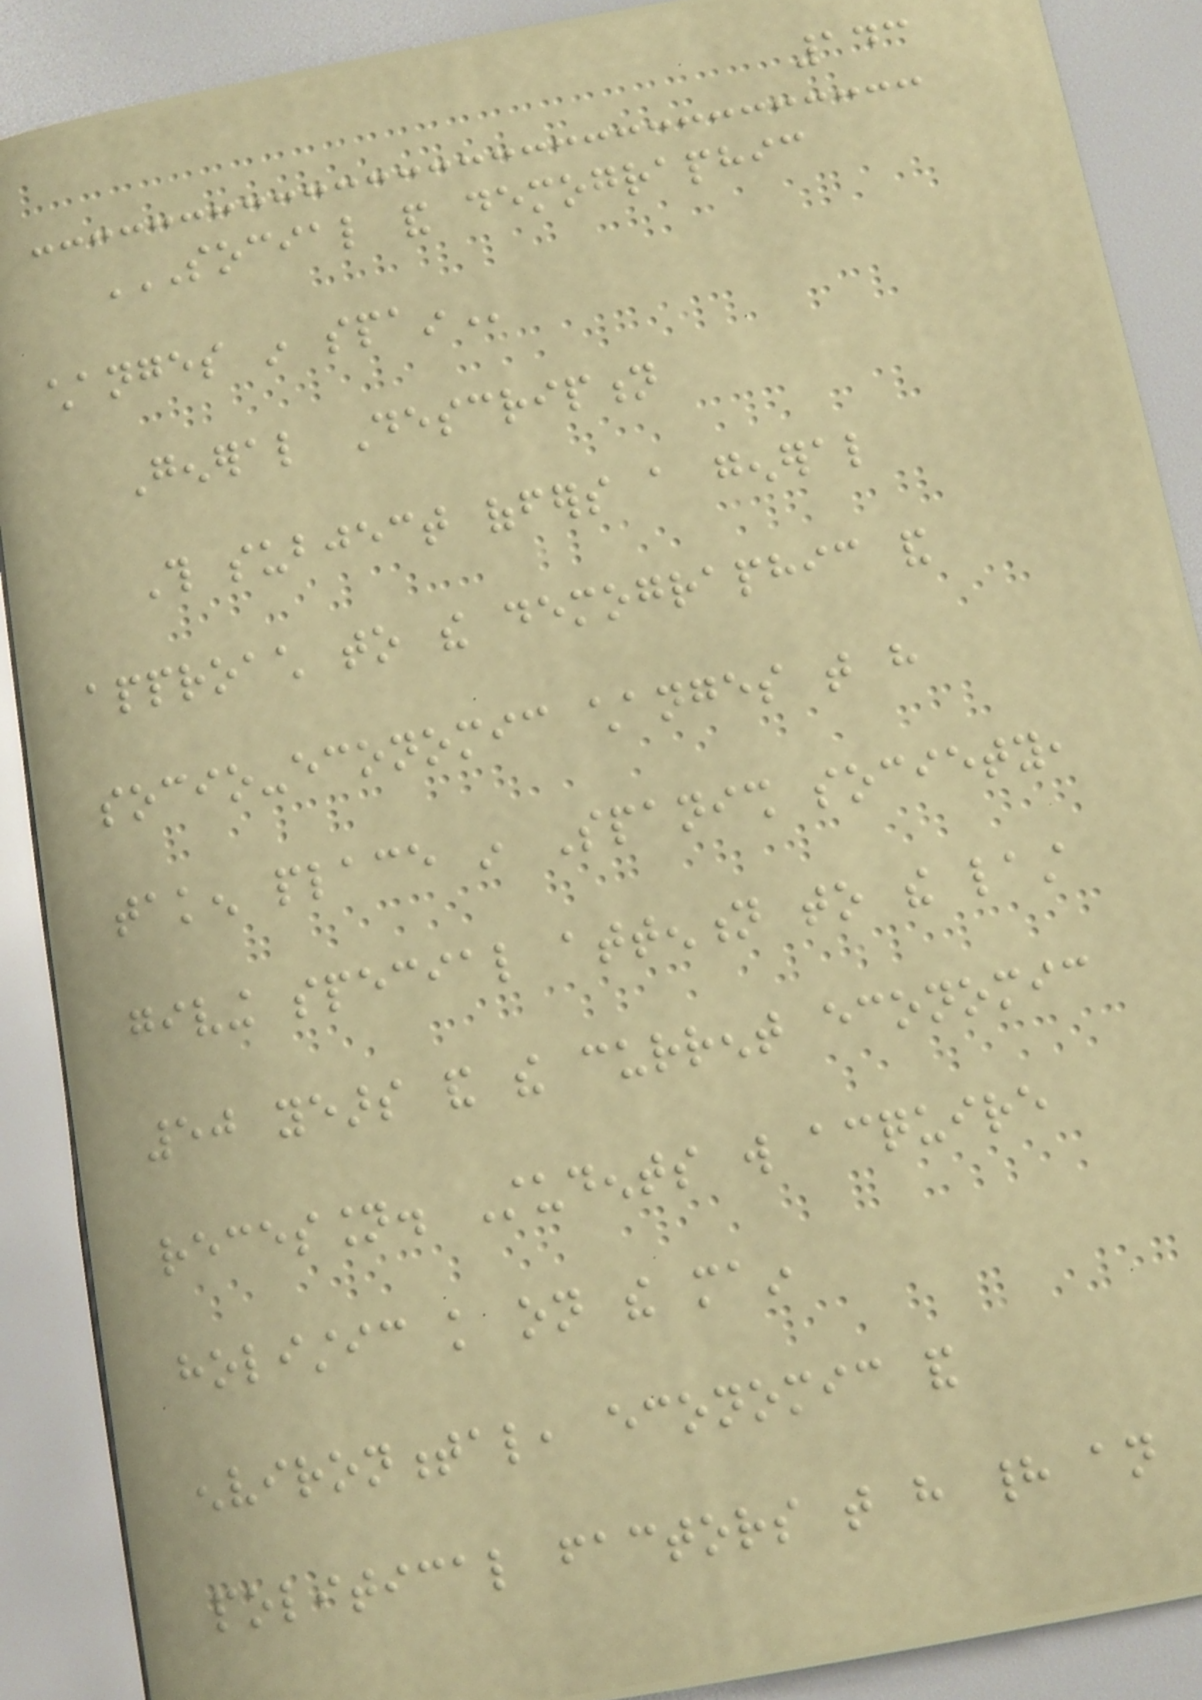143
SOCIAL AND DEMOGRAPHIC
CHANGES IN SPAIN
General Description
This subject offers a general
approach to the demographic and
socio-economic changes that have
taken place in Spanish society,
giving special attention to the last
50 years and the current economic
recession. Students will acquire
holistic knowledge on the main
environmental, economic and
political factors that have had an
